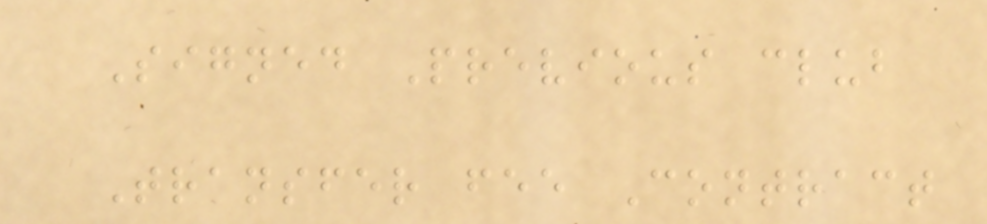Signed Previous club
Transfer fee Contract
